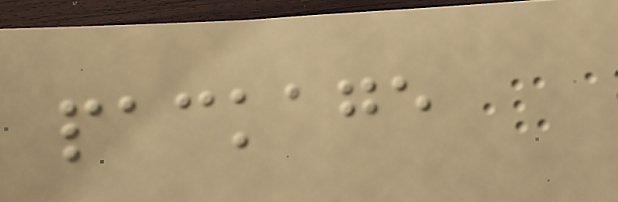package
